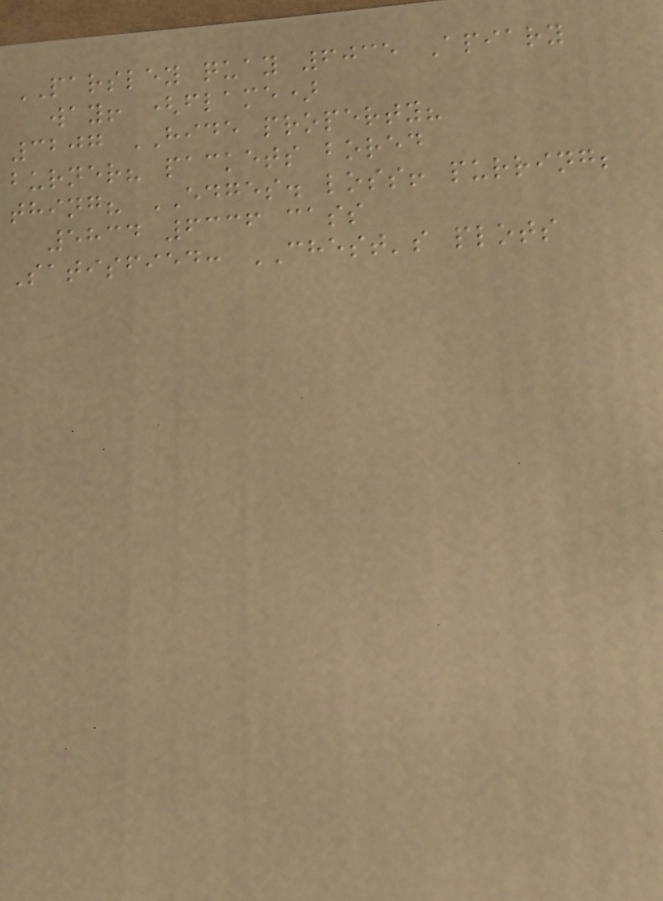PARSLEY quay 6035 Apiary
way! (flame)
3207 HIDE property?
burner? packets bored
thing? EDGES. loss! purring;
5834 6336 cass
Satisfied: CHEST's plots
